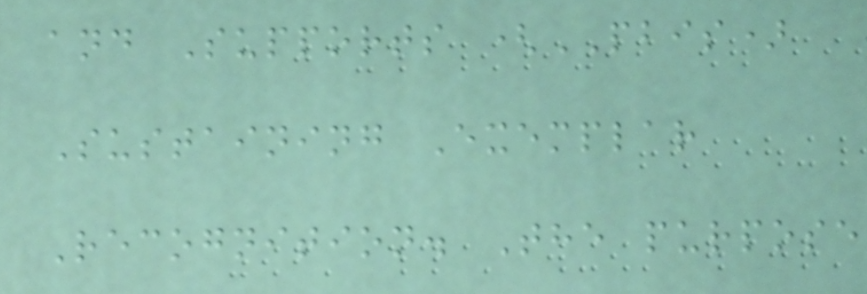and Supports (PBIS)
Sustaining Exemplar
Recognition. The purpose
